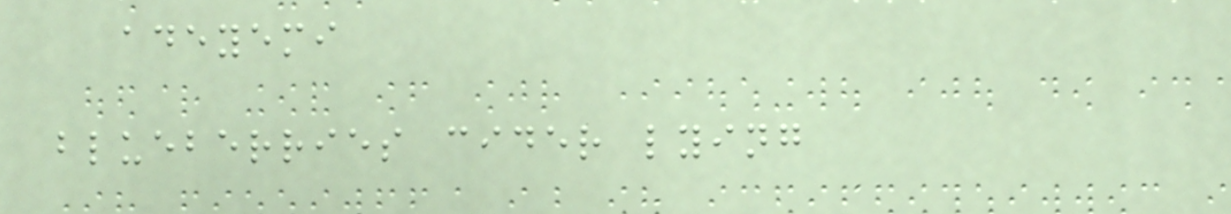adeyemi
blueberries cider lying
